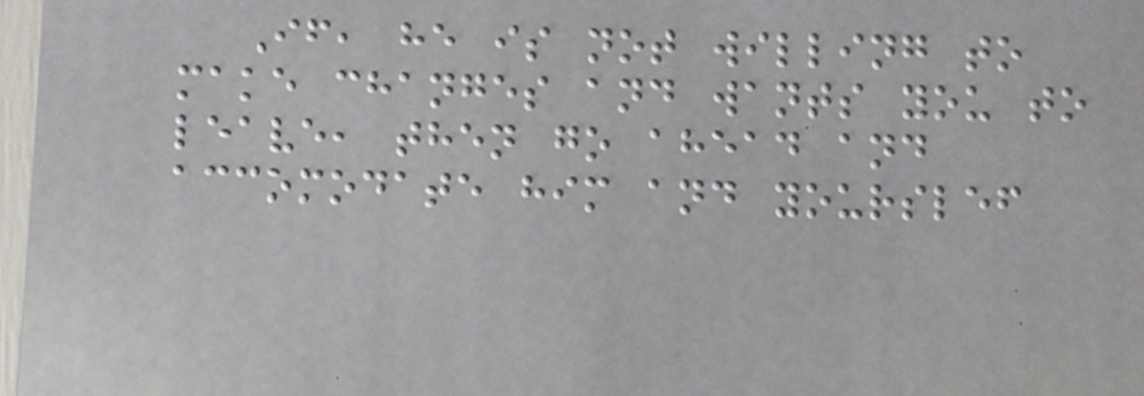If, he is not willing to
make changes and wants you to
leave, then go ahead and
accomodate him and yourslef
